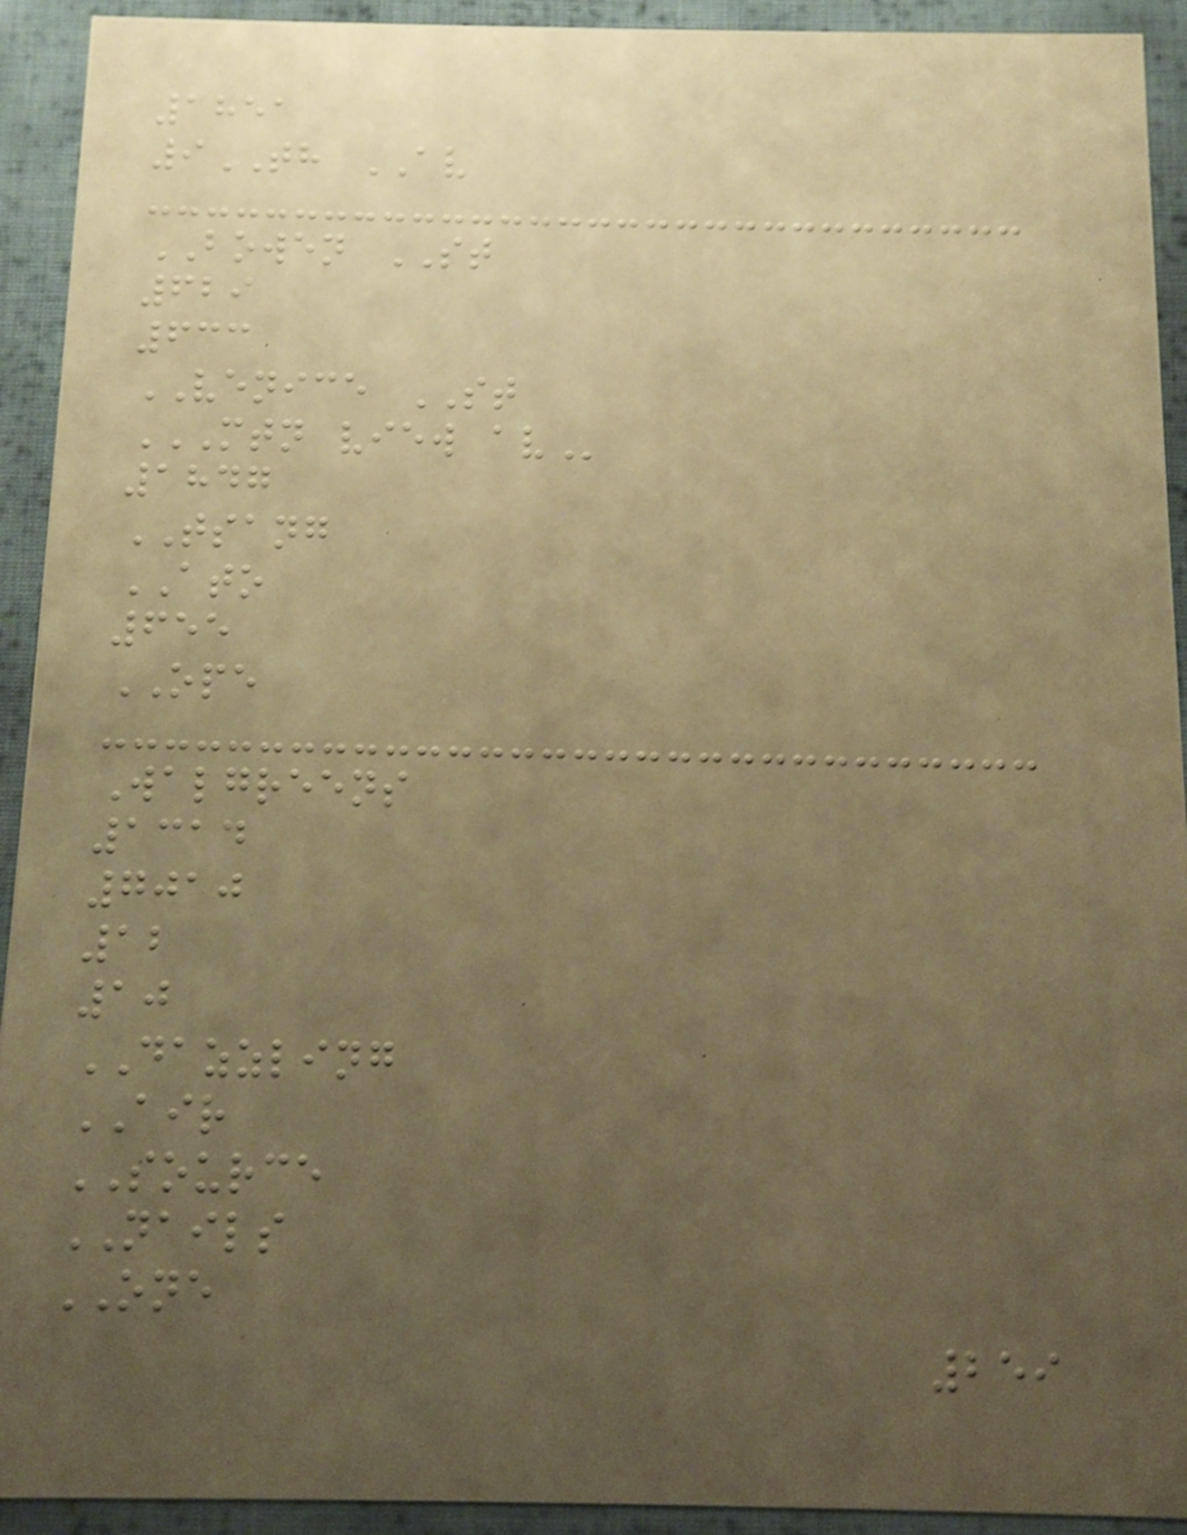1851
9TH AV
BOWEN ST
629
633
VENICE ST
MTN VIEW AV
1847
TSANG
ATO
655
OPE
Walgreens
1314
7010
12
10
DAZZLING
AIR
SOURCE
NAILS
ONE
259
